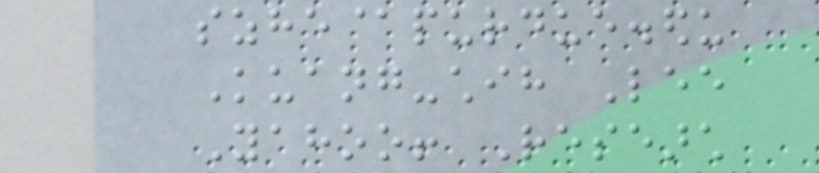szhe@purdue.edu
Kuang-chih Lee
Yahoo! Research
